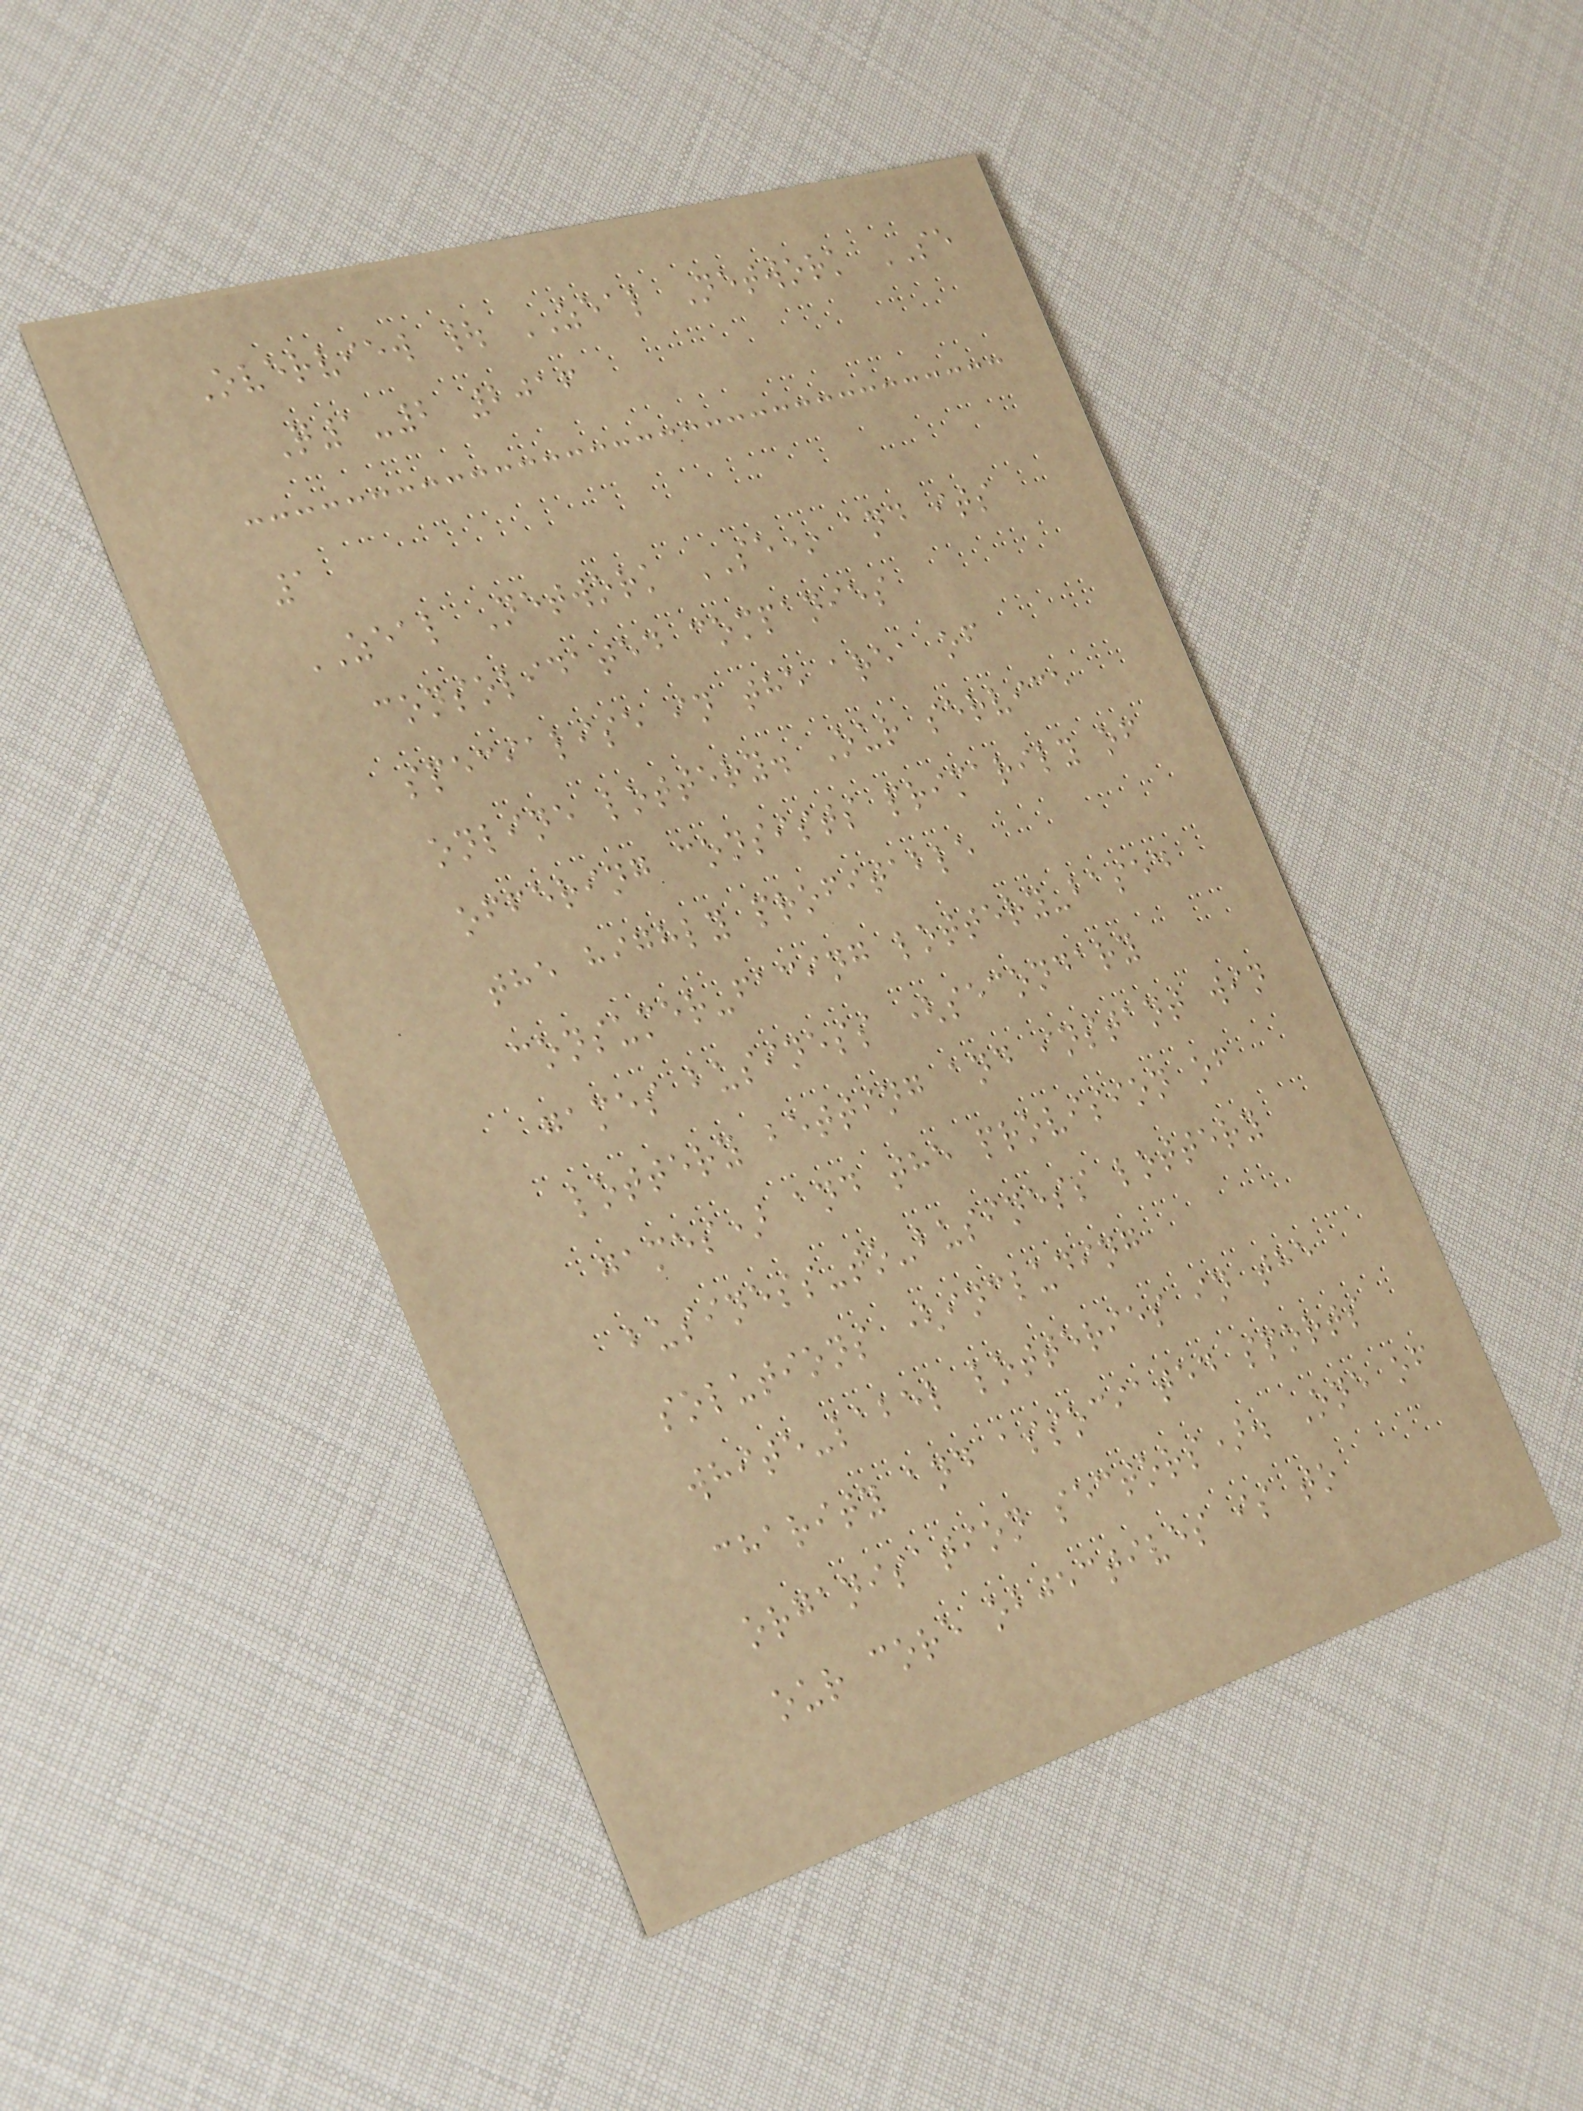Overview | ZEAL Network SE
Q1-2 2016
1
ZEAL Network SE* and its
consolidated companies
specialise in the area of
online lottery. Our service
offering consists primarily of
the highly profitable
consumer-facing lottery-based
games business (secondary
lottery betting and instant win
games) and the provision of
business-to-business lottery
solutions (including
white-label lotteries in the
charity and associated sports
organisation sectors). One of
our core objectives is to
